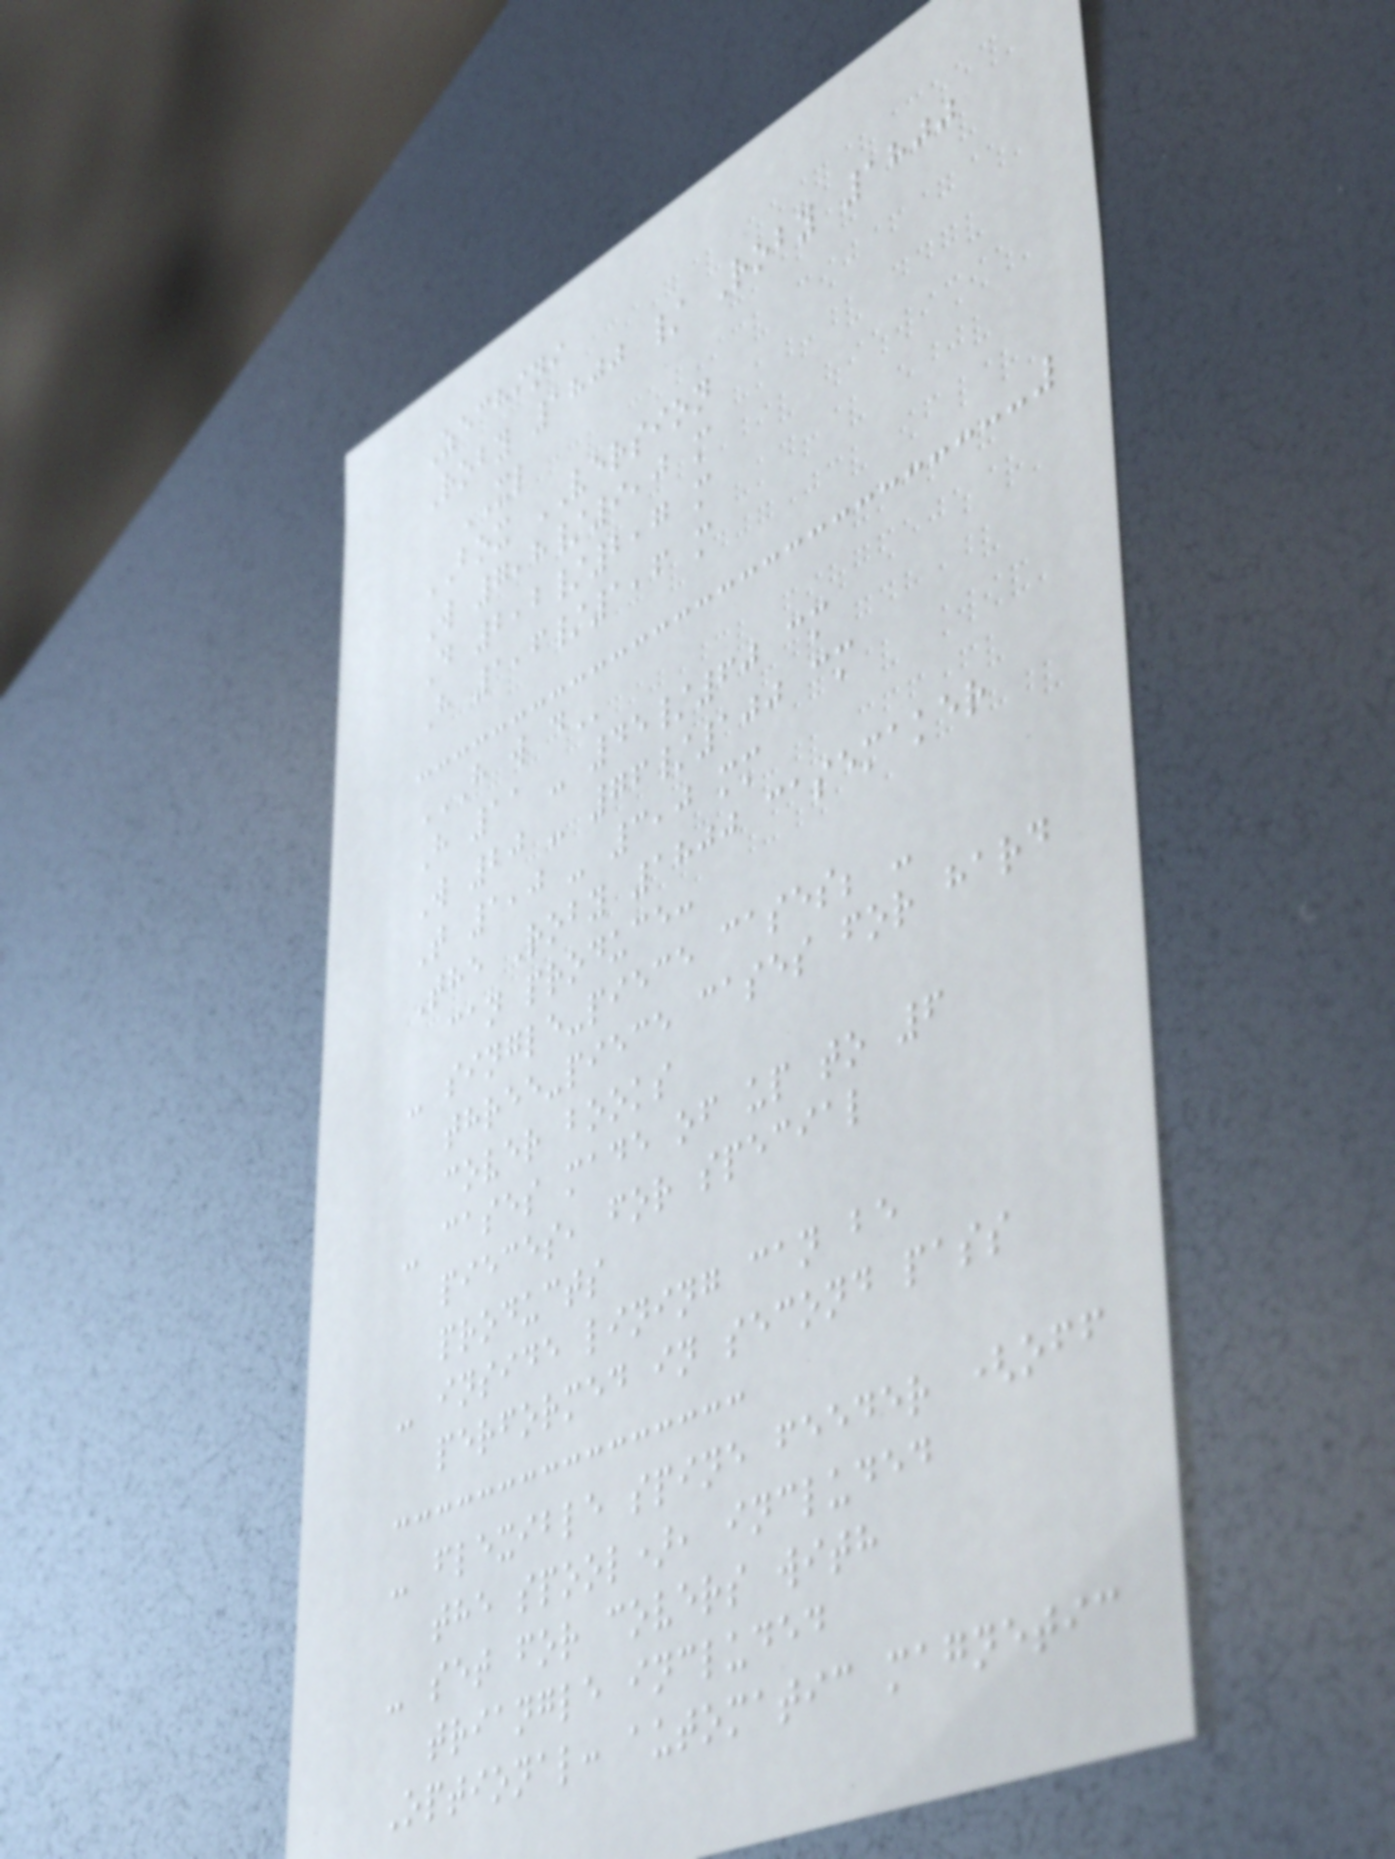Zechini
Roby 1800 / Roby 1800
XL
BOX VERSION
W 7,8/9,0 m
D 2,2/2,7 m
H 1,6/1,6 m
H W D
H 11 - 45/60 cm
W 20 - 76/100 cm
T 1,0 - 3,0 mm
The Roby 1800 casemaker
can produce:
- single-piece cases; -
three-piece cases for hard
cover books
- cases made of up to 6
pieces, for special
products
- inside lining can be
performed in second pass
- flexible spine feeder (off
the spool), included
- set for covers with
triangle included
Optional: automatic magnetic
